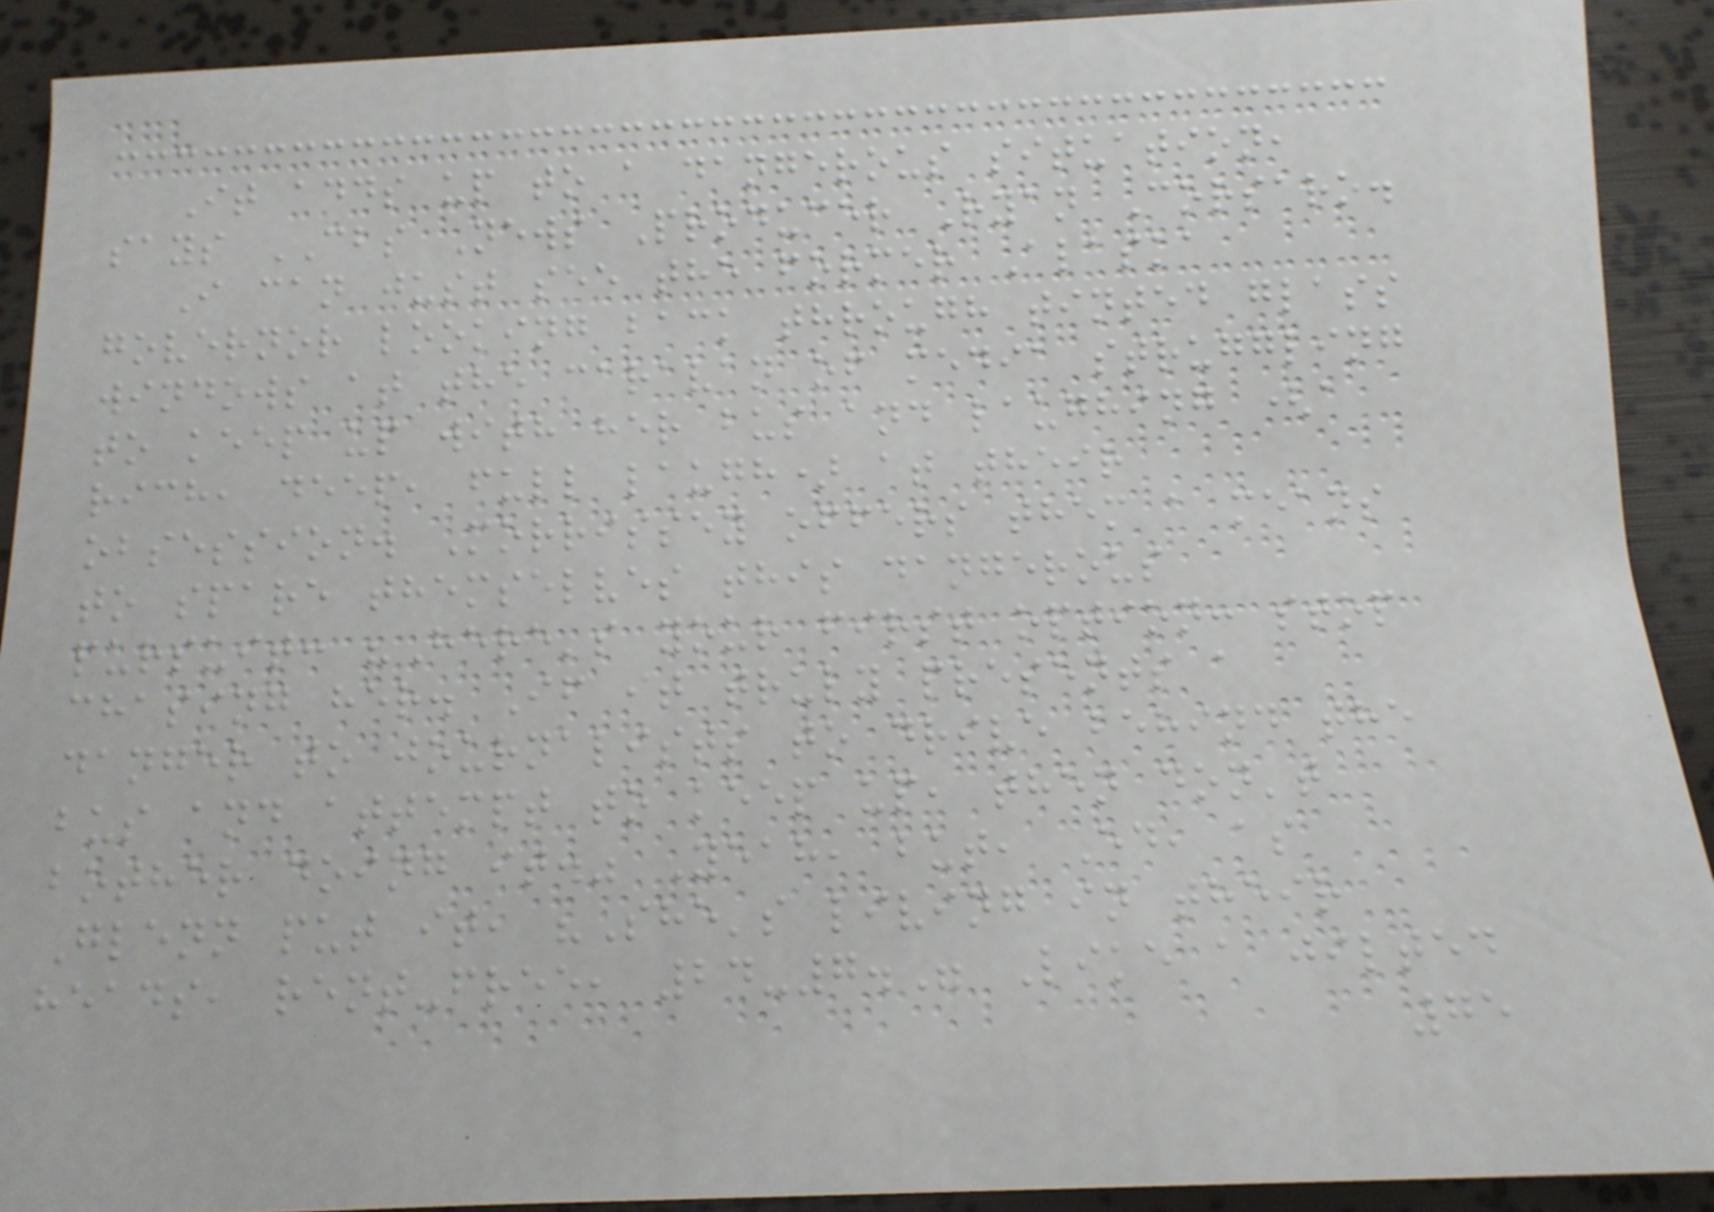It adds up to a dangerous situation,
says CBS News Producer Ryan Corsaro.
I can just see the former Alaska
governor looking back through tinted glass
windows at the caravan of media struggling
to keep up with her bus and laughing (a
rich, deep, full laugh) at their
obsession. Morrissey offers them a means
to spare themselves this dangerous
pursuit: "Here's your first option: stop
chasing her. If it truly presents a
danger to journalists to drive behind the
bus and attempt to keep up, then don't
bother doing it." Yeah, but, Ed, as
Glenn put it, "She's living in their
heads, rent-free, 24-7." Like a jilted
75
